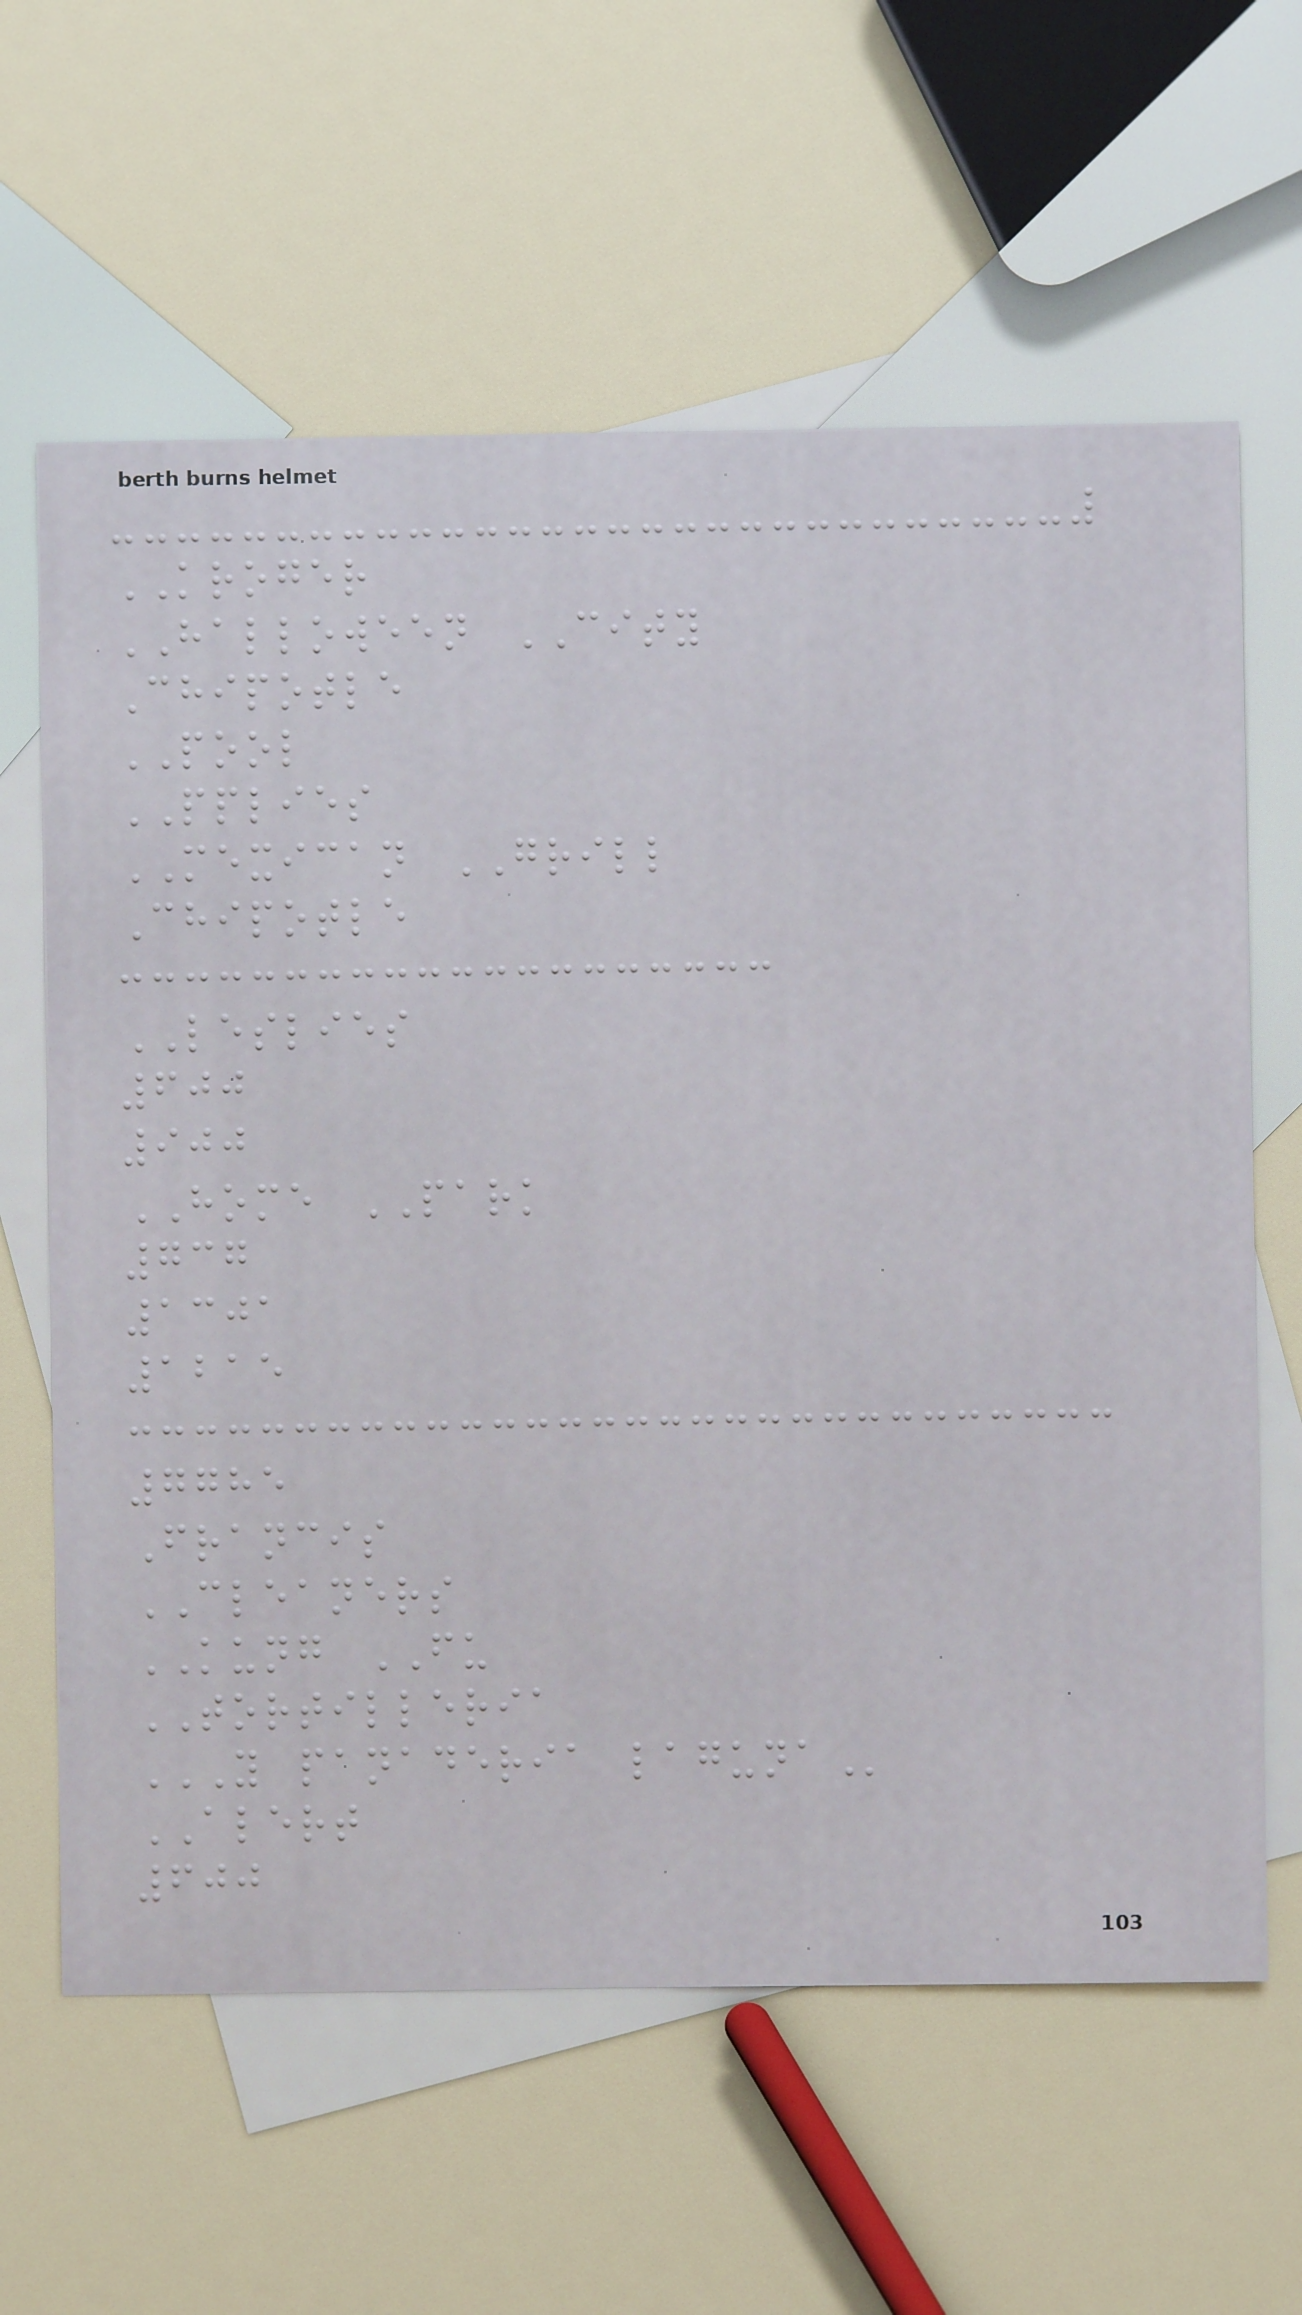KROGER
HALLOWEEN CITY
Chipotle
POOL
PPLIES
MEXICAN GRILL
Chipotle
LESLIES
600
900
HOME PARK
737
1301
1215
7785
Francis
CLEANERS
KUNG FU
TORTILLERIA
Y PANADERIA LAGUNA
ALERT
600
